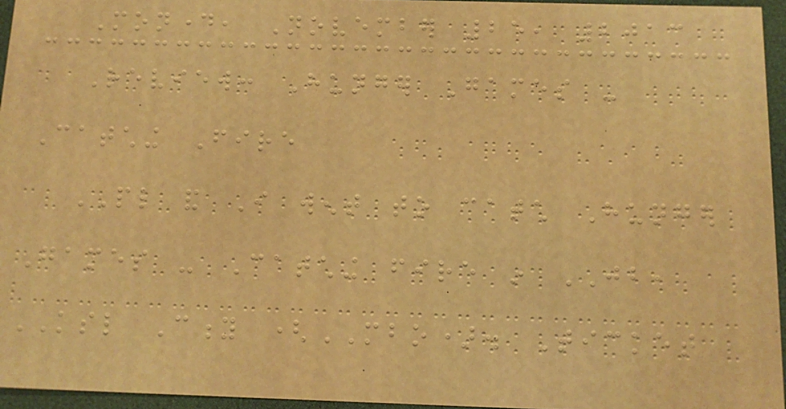Monday, November 25, 2013
Review: Hunger Games -
Catching Fire
PL and I went to catch Hunger
Games - Catching fire in JB,
KSL City (MBO). Ticket
